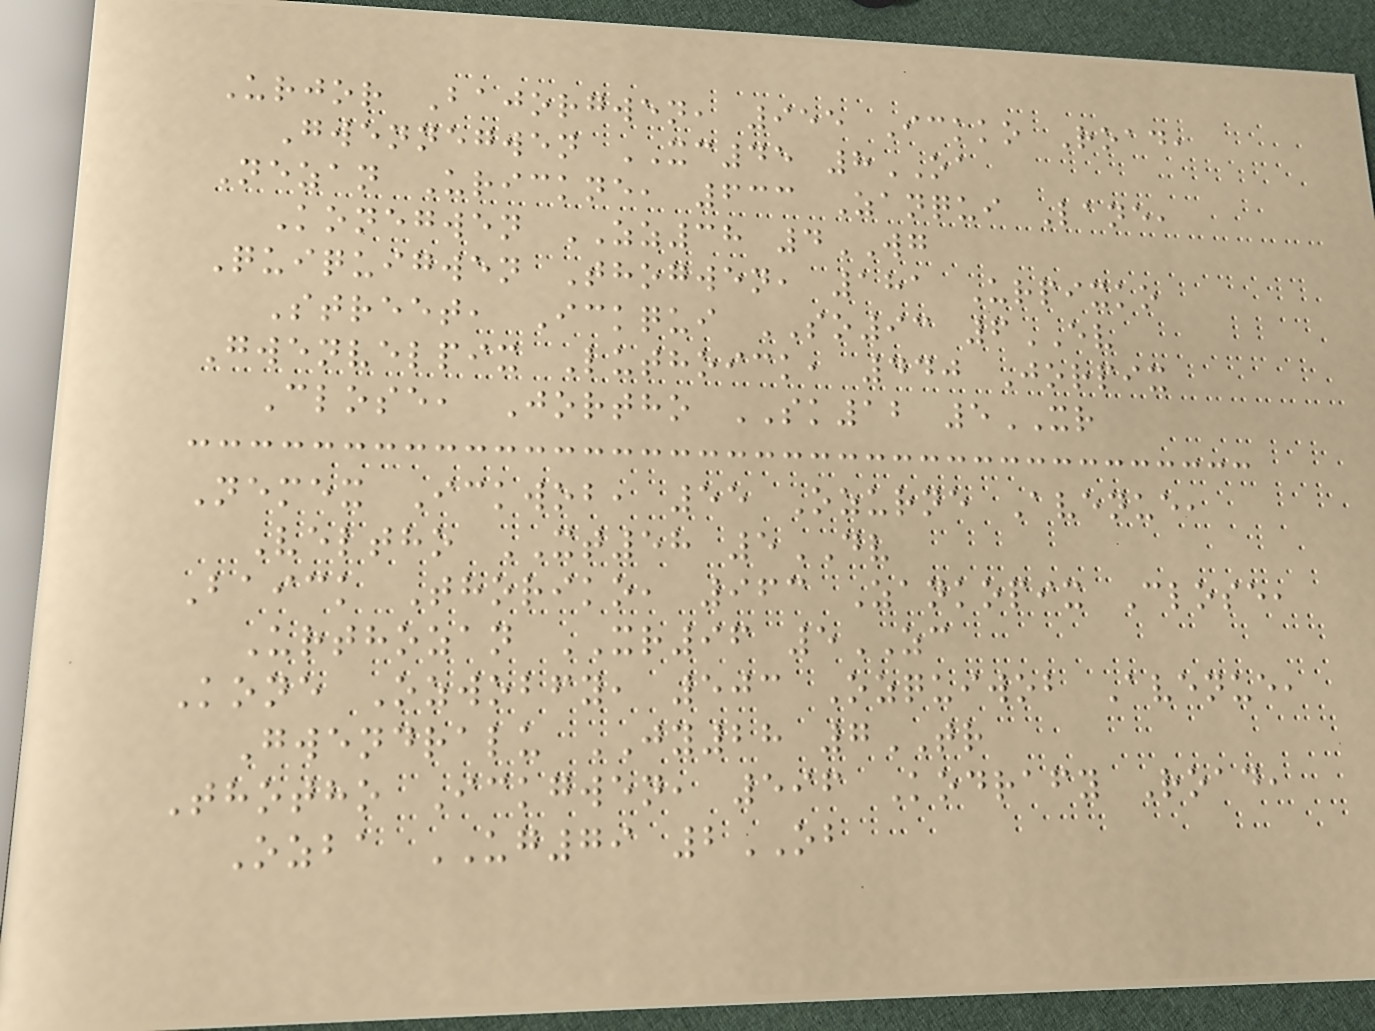Urjor Bajorgwen, 955 Ickko Road,
Gwennegwen XC45 8OA
Nezan Urickne, 633 Zanqui Lane,
Konegwen ZZ38 4WG
Quiquigwen Thogwen, 181 Urpixko
Street, Ickqui SO93 6EV
Gwenvelpix Luthoick, 440 Jorpix
Close, Jortho SK12 5XR
Nemex Ickwob, 55 Ozurne Avenue,
Veltho XT58 5DV
Baick Thoriko, 963 Zankopix Close,
Urthozan XR96 5ZC
Kone Ozwobfy, 503 Ozquiwob Avenue,
Gwendralu JY28 7TR
Thotho Ickgwen, 596 Kodrafy Road,
Ozba UG79 2OB
